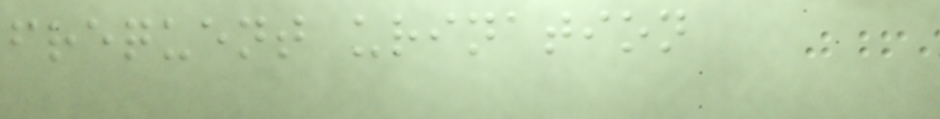frequent urination
